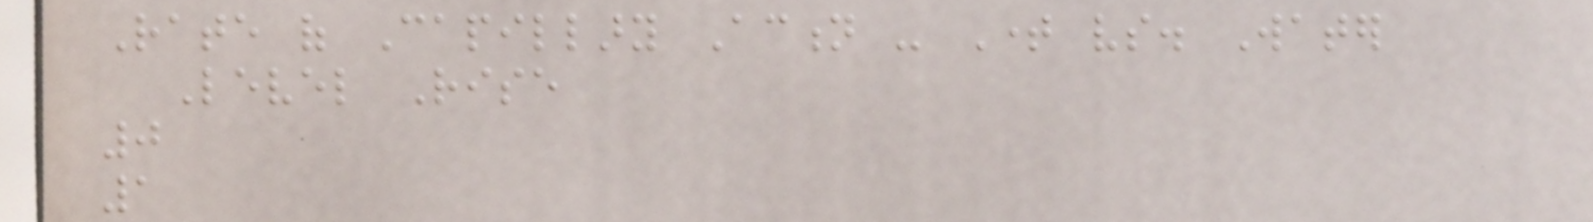Rate of Capillary Action - Time vs. Water
Level Rise
0
1
